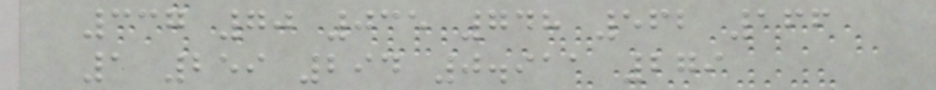337 70 035 748 562 166
1 259 294 0.911 279
